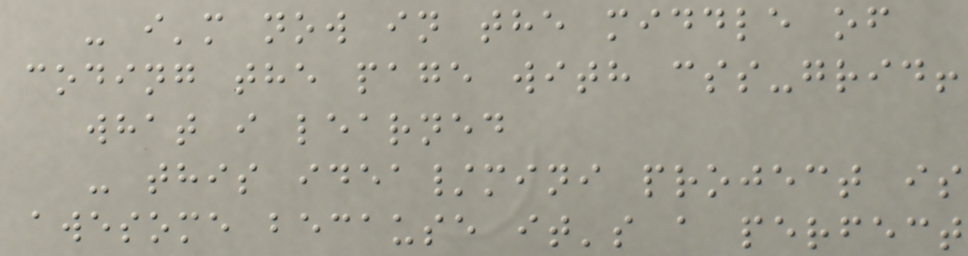- i'm now in the middle of
coding the page with css-grid!
what i learned
- this idea/mini project is
awesome because it's a perfect
